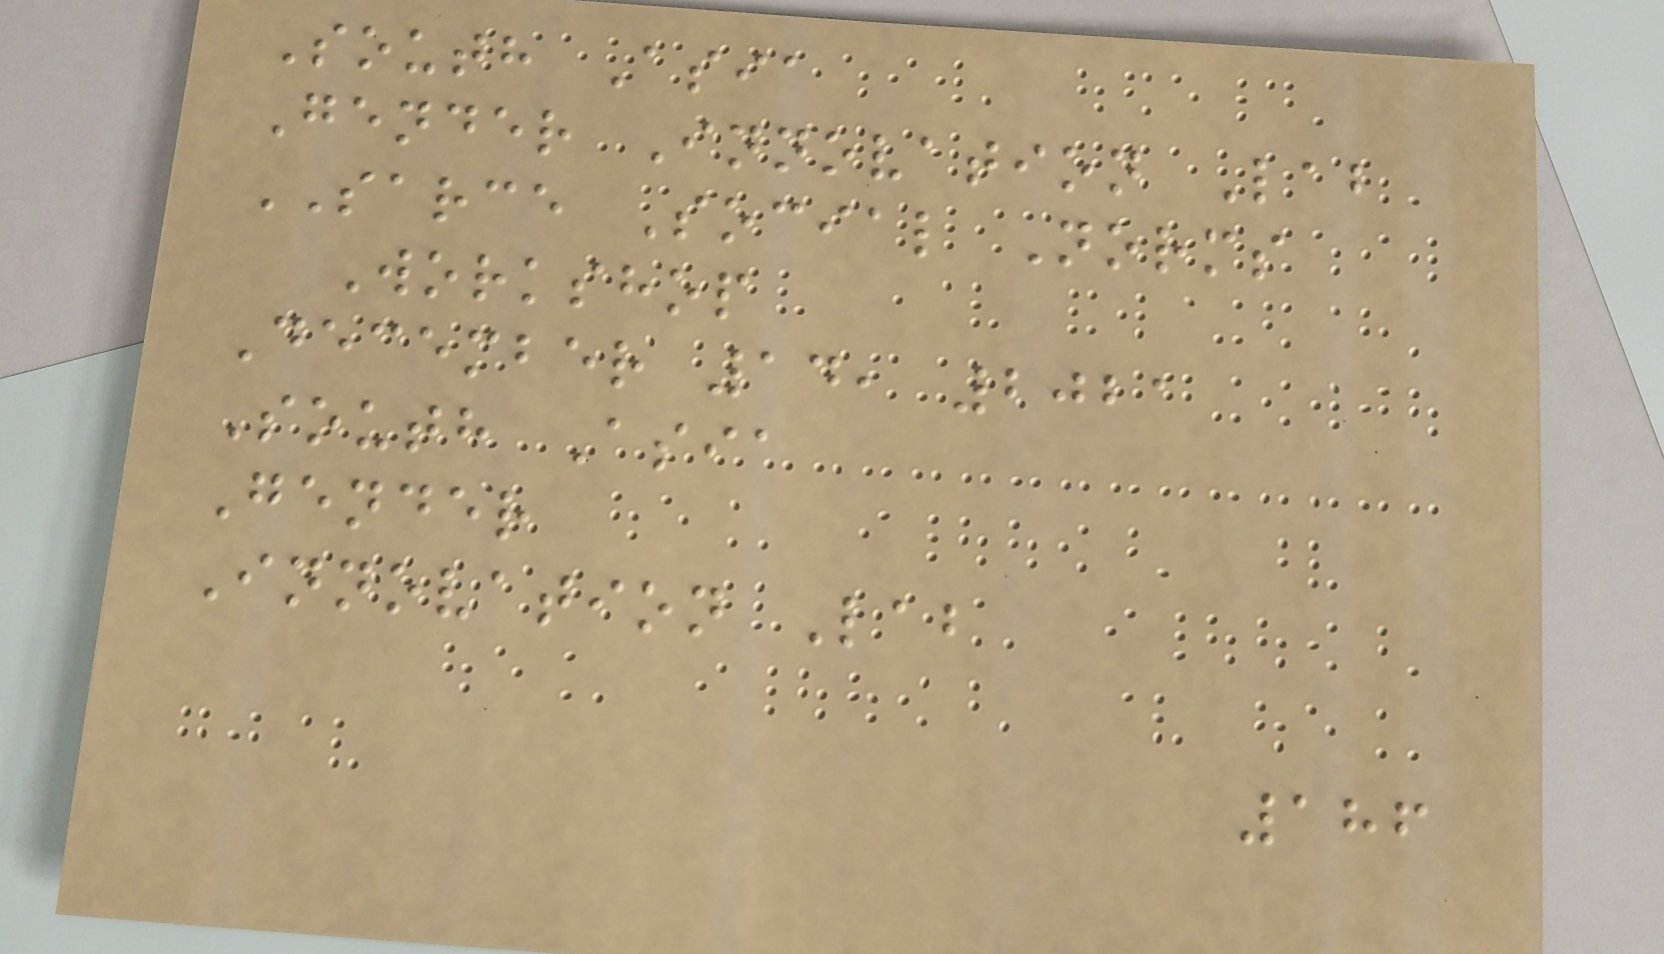South Asia
Gender Innovation Lab
SARCE Social Norms
Workshop
December 14, 2021
South Asia
Gender
Innovation Lab
186
